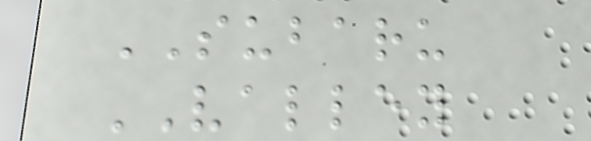SUBARU
VALLEY
